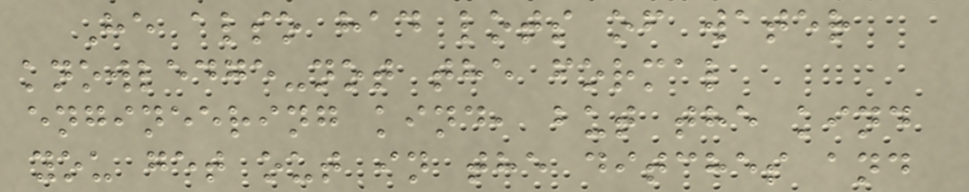He also had lots of water
knowledge-not the formal
engineering kind, but the kind
you get out in the ditches and
